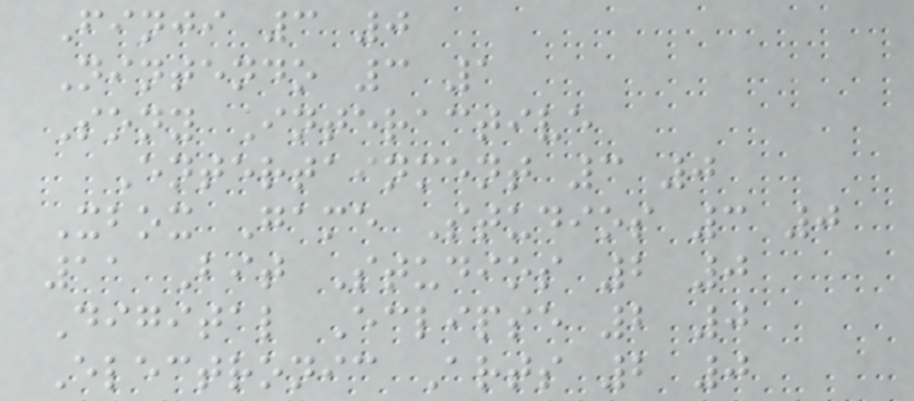Finji 3 0
Nintendo 3 1
Sony Interactive
Entertainment 3 0
Xbox Game Studios 3 0
11 Bit Studios 2 0
Digital Eclipse 2 0
Electronic Arts 2 0
